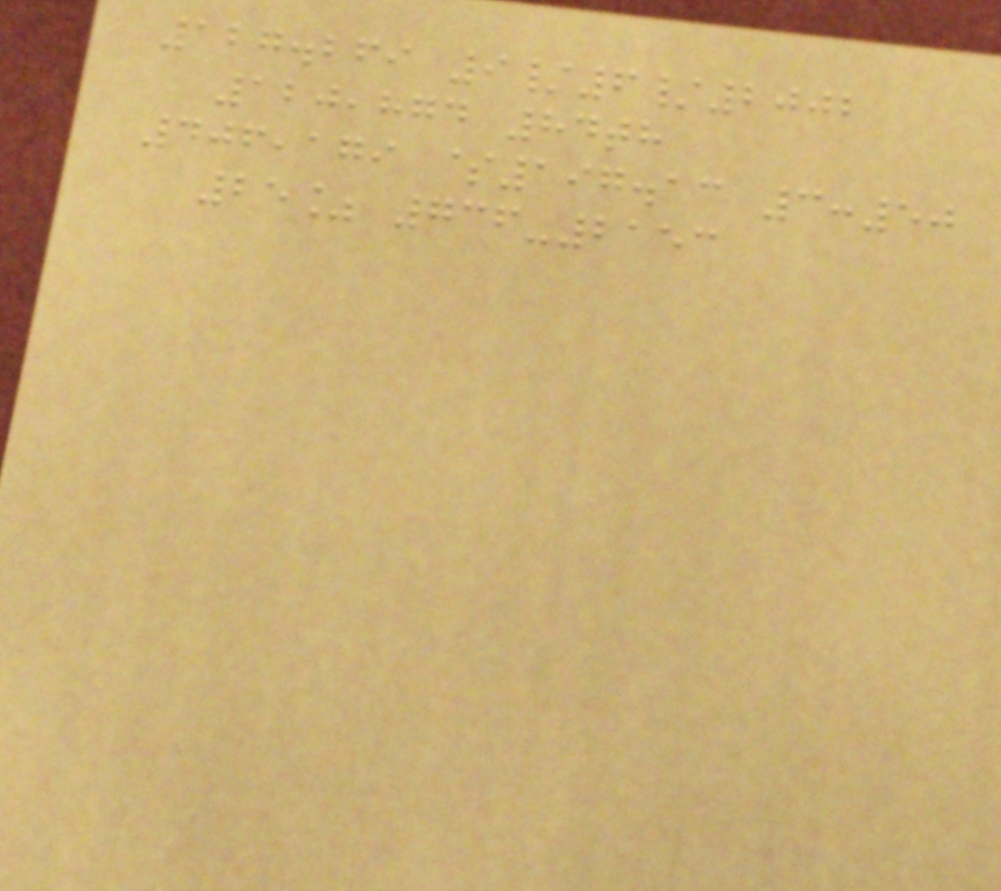127.269 9/6/2002
120,874 84th
406,179 $197.13 3:50
25% 736-2153
